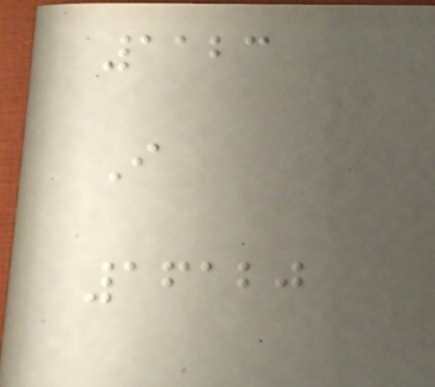1123
I
16120
